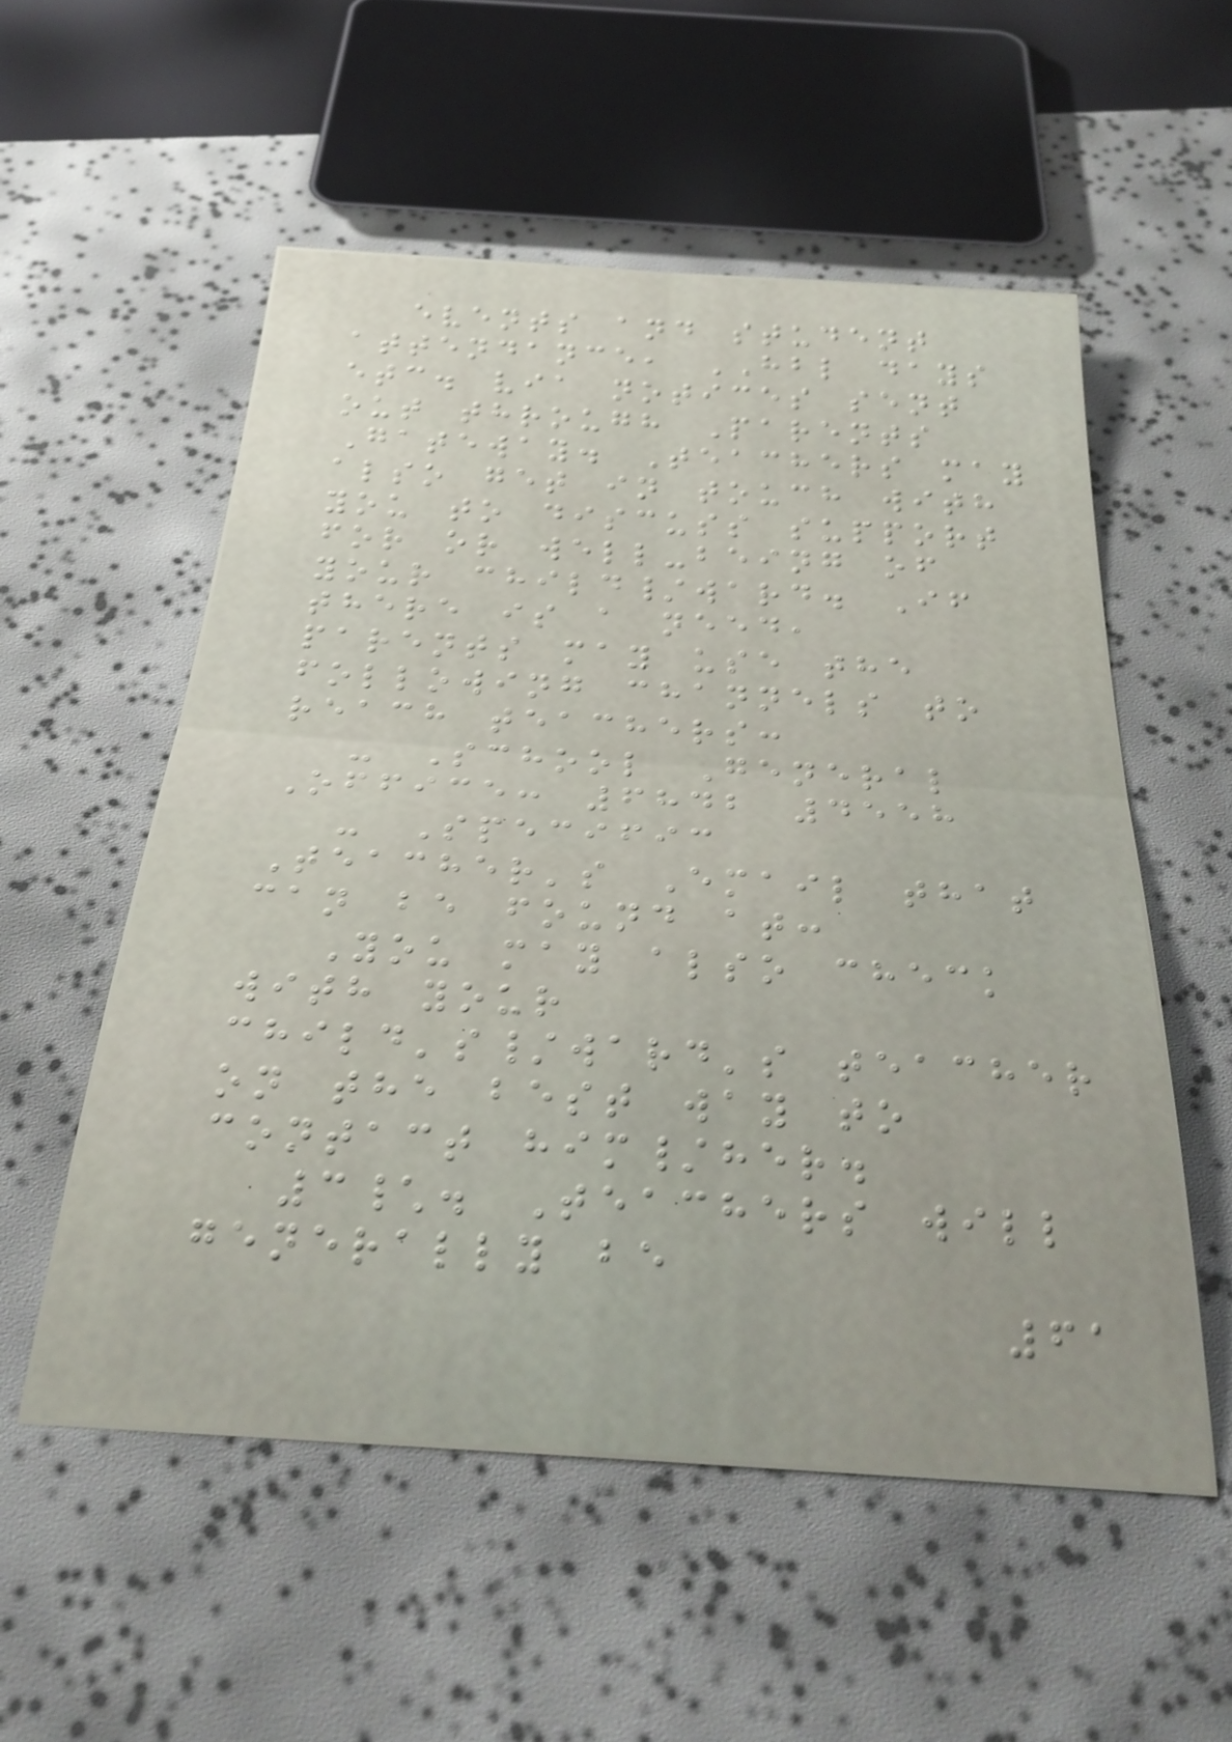events and student
attendance, HBL days
etc. via notices sent
out through Parents
Gateway. Teachers may
also get in touch with
you to discuss support
for or well-being of
your child/ward. If
there is a need,
parents may use the
following channels to
reach teachers:
- School General
Office: 6842 4558
- Specific
Teacher's Email that
can be found at:
You may also check
with your
child's/ward's teacher
on the best way to
contact him/her.
3\. Teachers will
generally be
61
